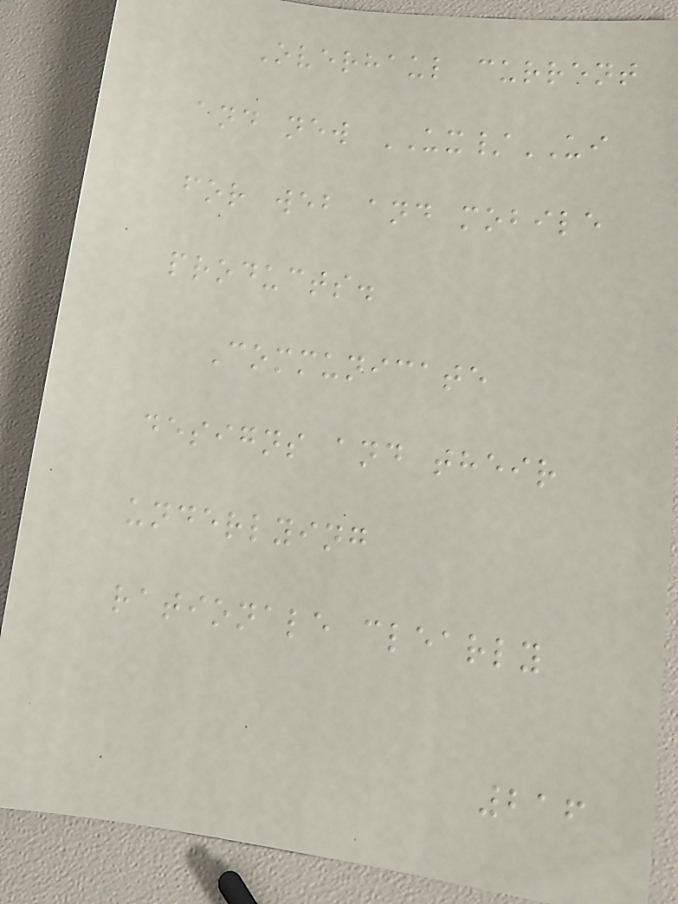Overhaul current
and new UX/UI
for web and mobile
products.
Communicate
designs and their
underlying
rationale clearly
216
